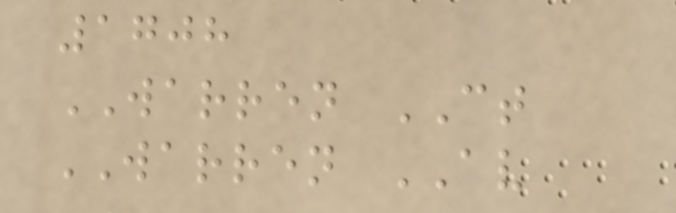1708
WARREN CT
WARREN AV
